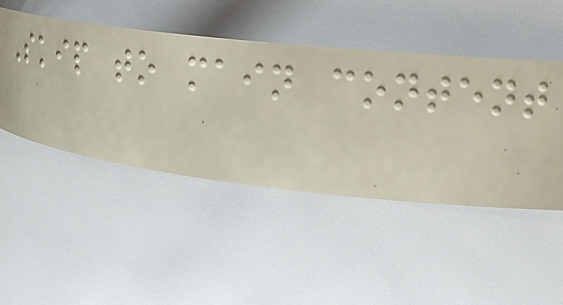Skip to main content
